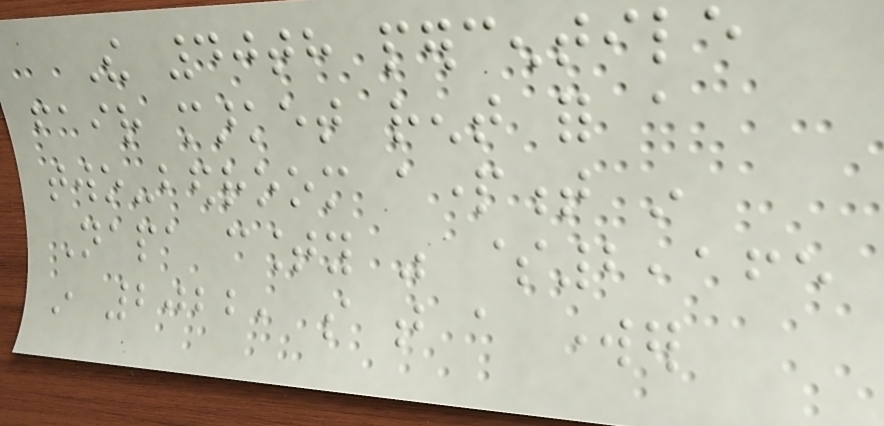The 40th percentile
fair market rent for a
two-bedroom apartment in
Napa county was $2,165
in 2022, so that a worker
